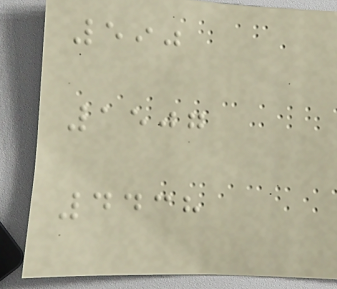590
1507
4438
